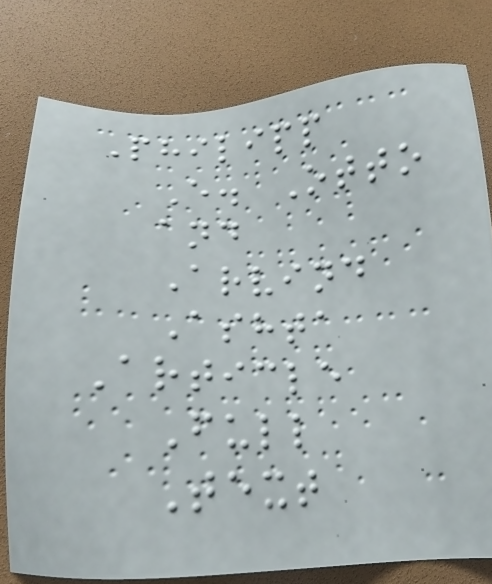Philipp
E. Otto
and
Arvind
Ashta
Article
Full
Text
